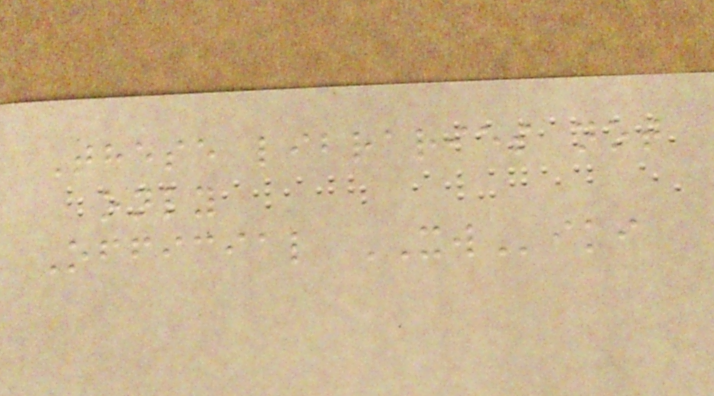These libraries not
only
Official XWiki
